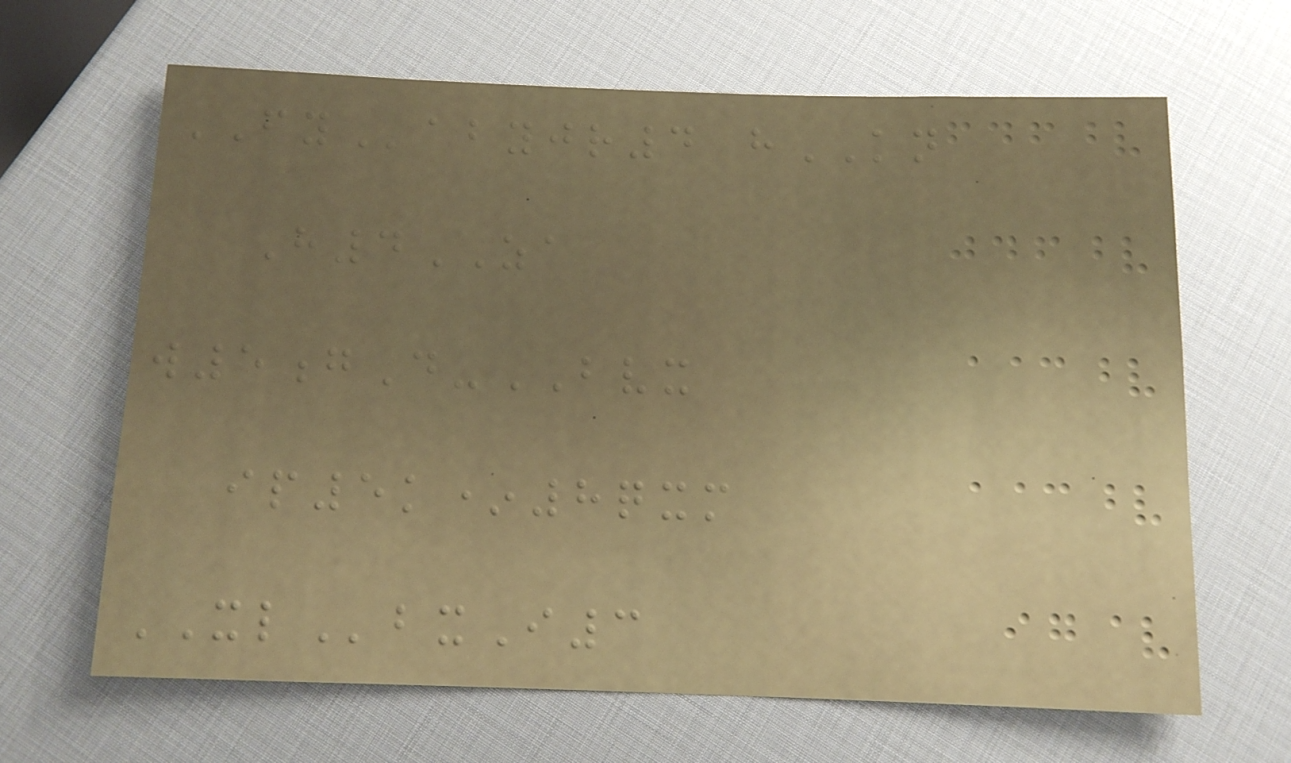FYabyjr4 hKN
H4ZA
w5gD-BVX
ip5k*8qxm
XLbxI3
